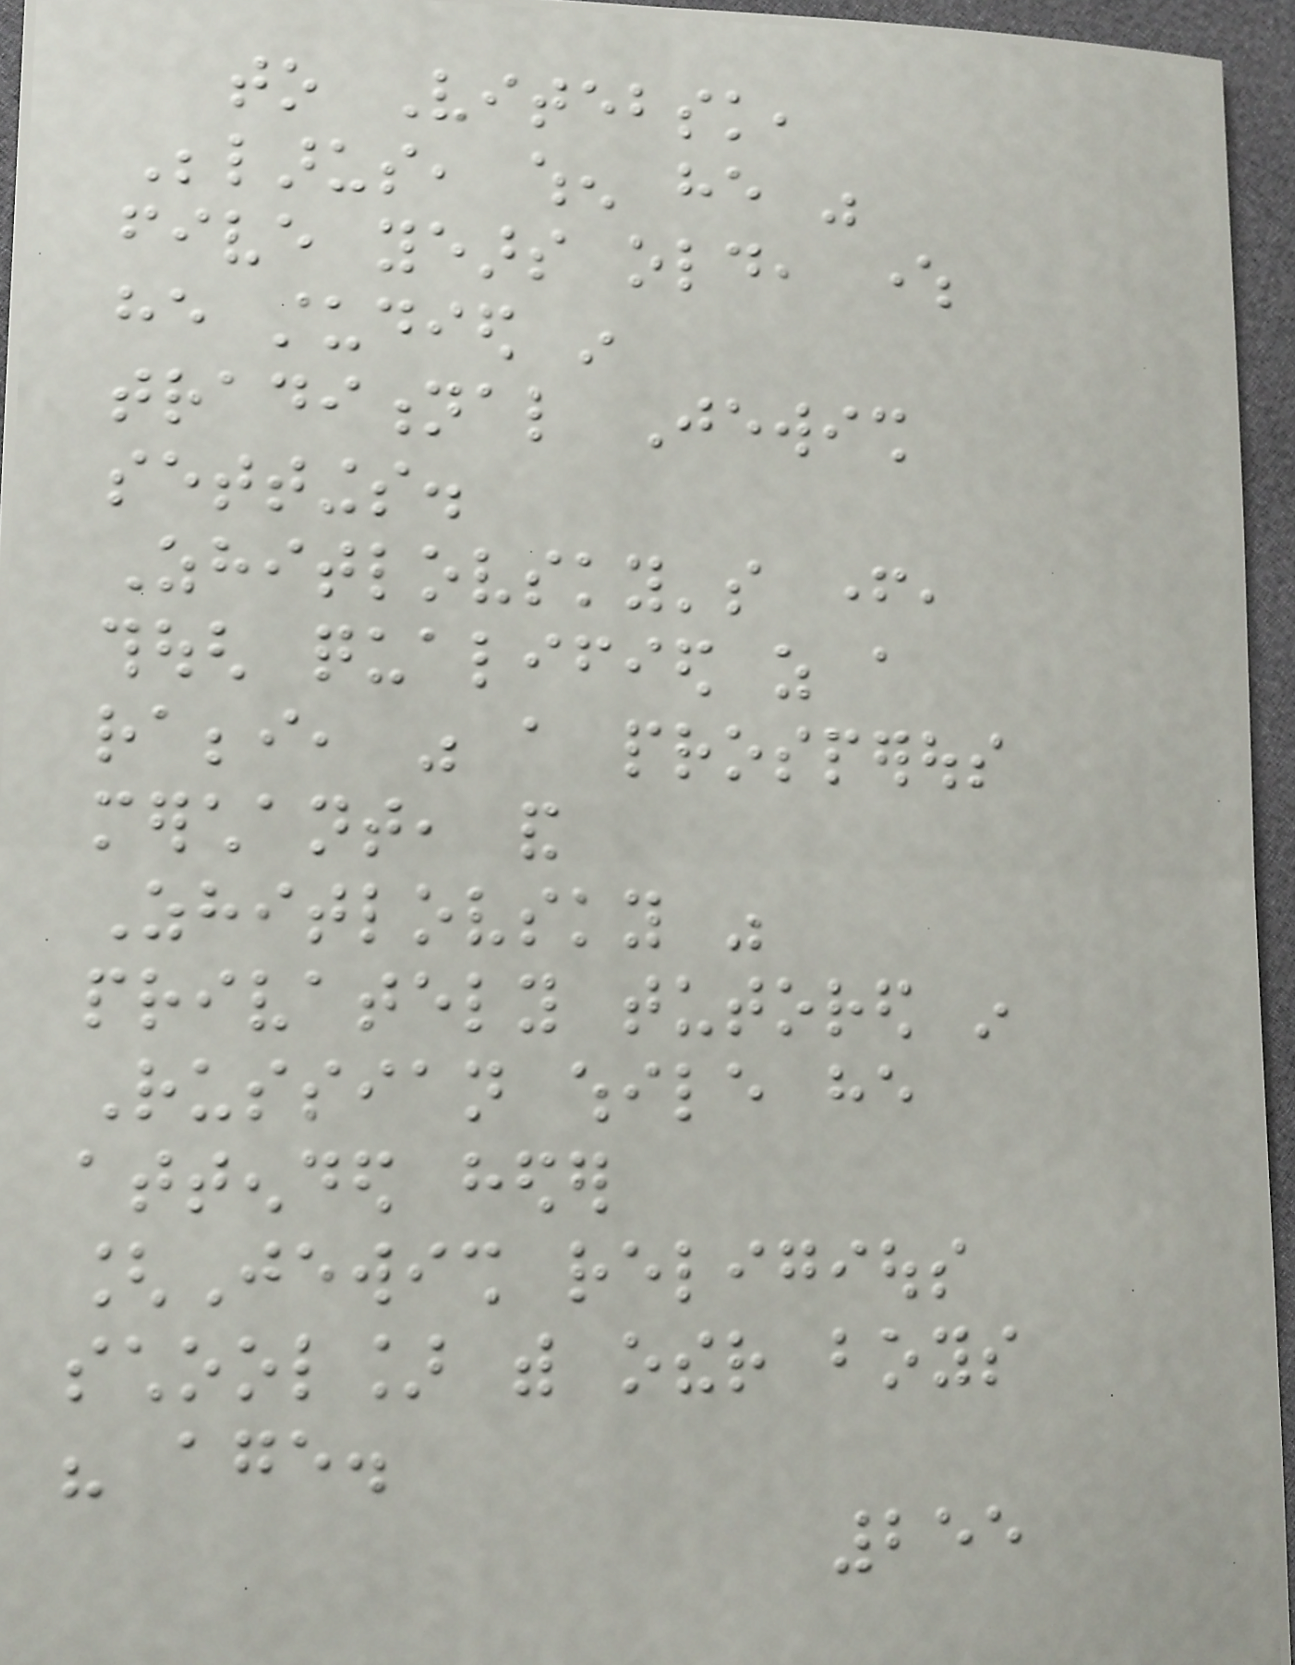to Vitebsk,
Belarus, when he was
five years old, where
he studied in
traditional Jewish
settings.
Zhitlovsky's father,
though qualified as a
rabbi, was a prosperous
merchant, and
Zhitlovsky was
privately tutored in
Russian while he
attended heder
[Jewish religious
school] with other boys
his age.
255
